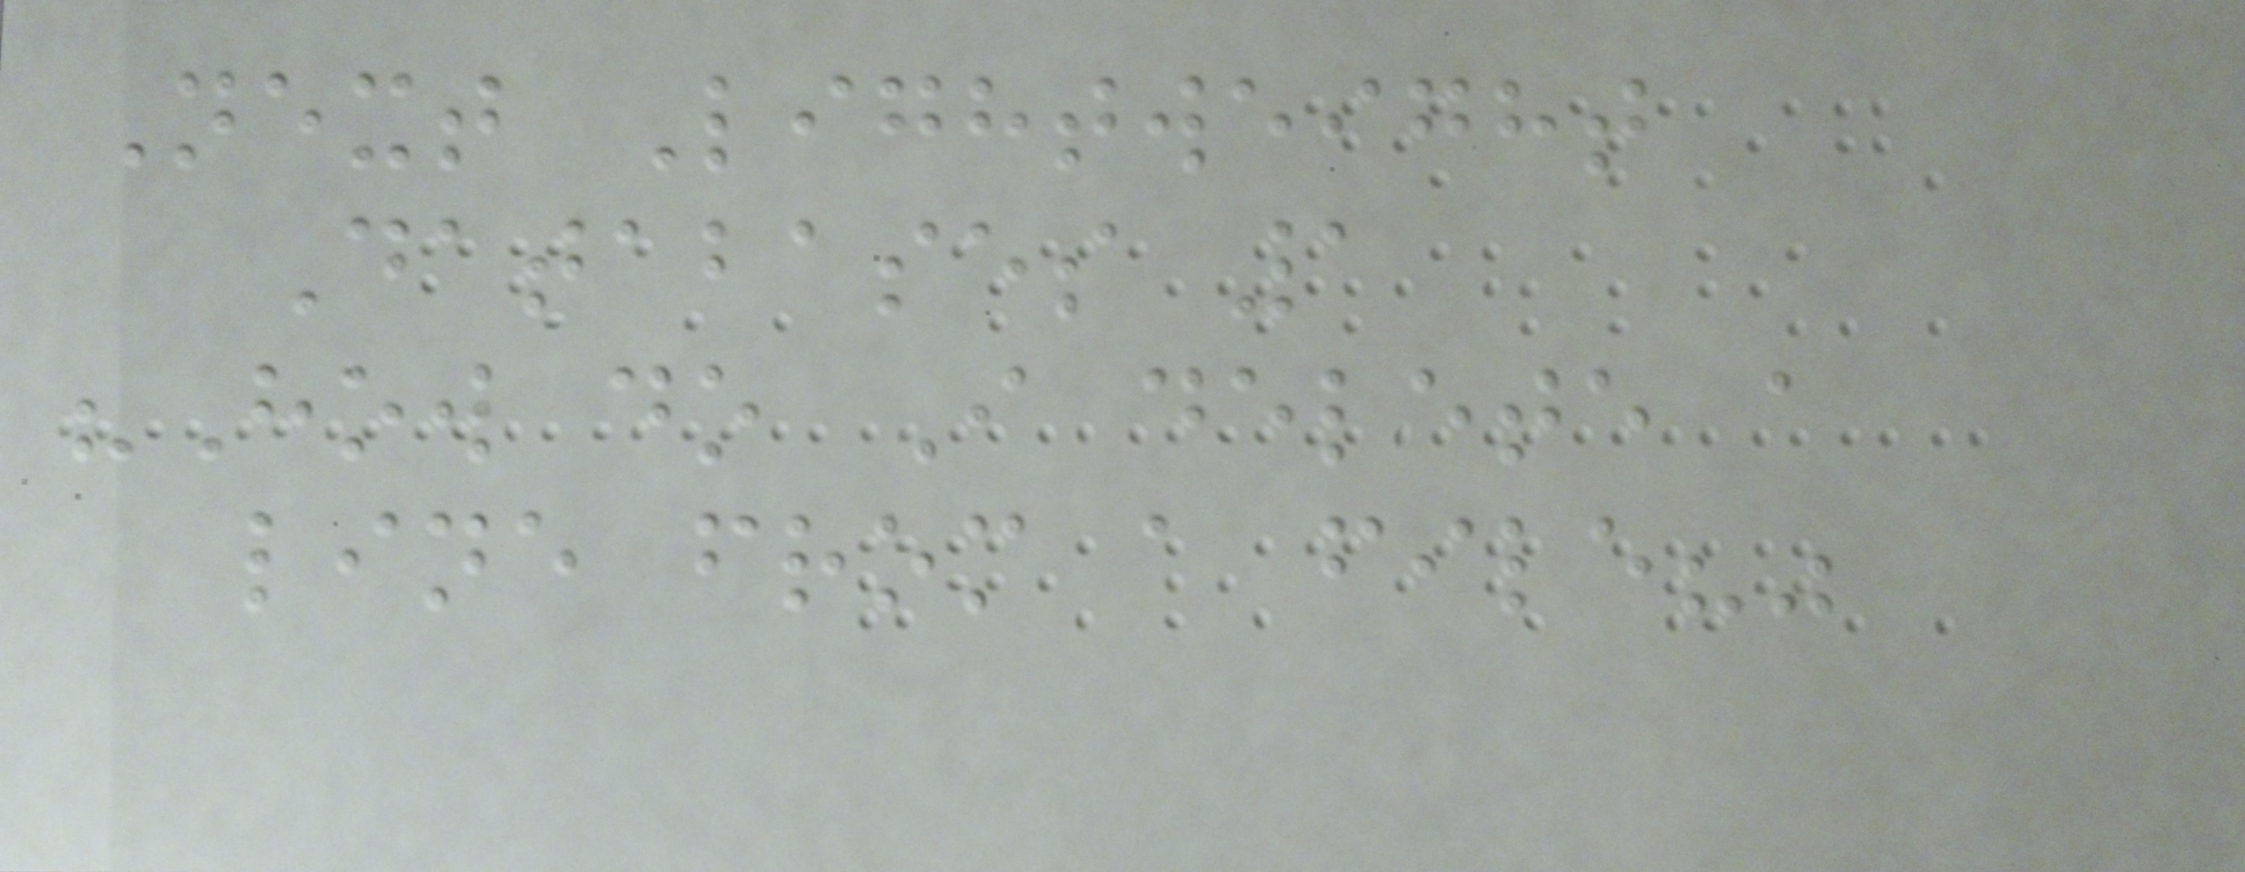Next Lightweight
Databases 1
"How do I delete a
line from a file?"
